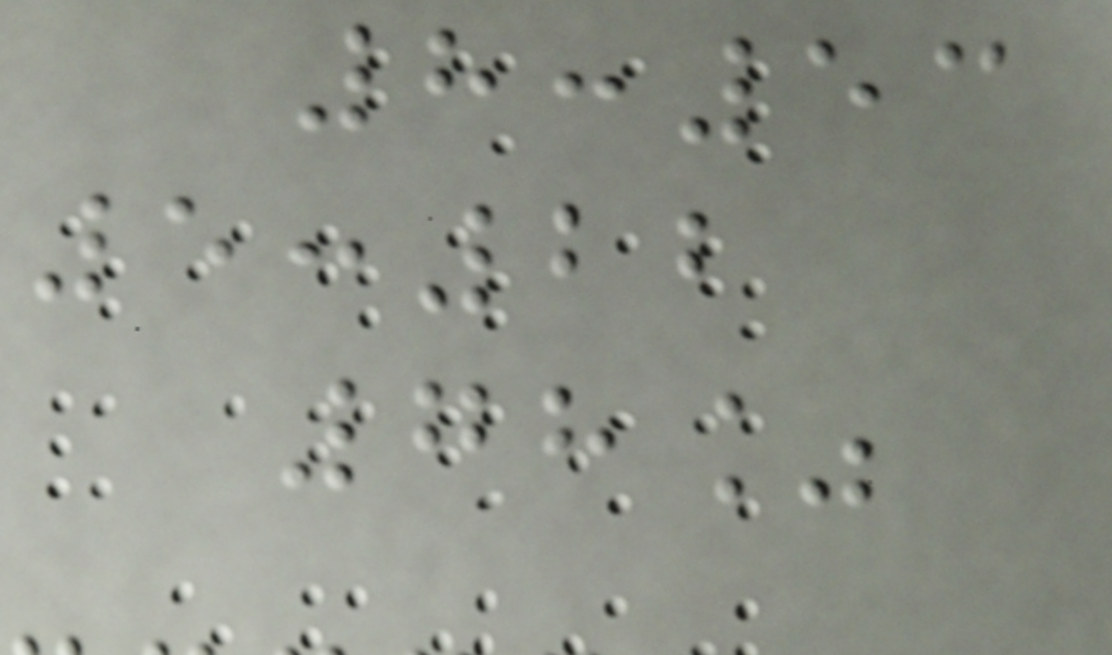8:53
5:22
78%
